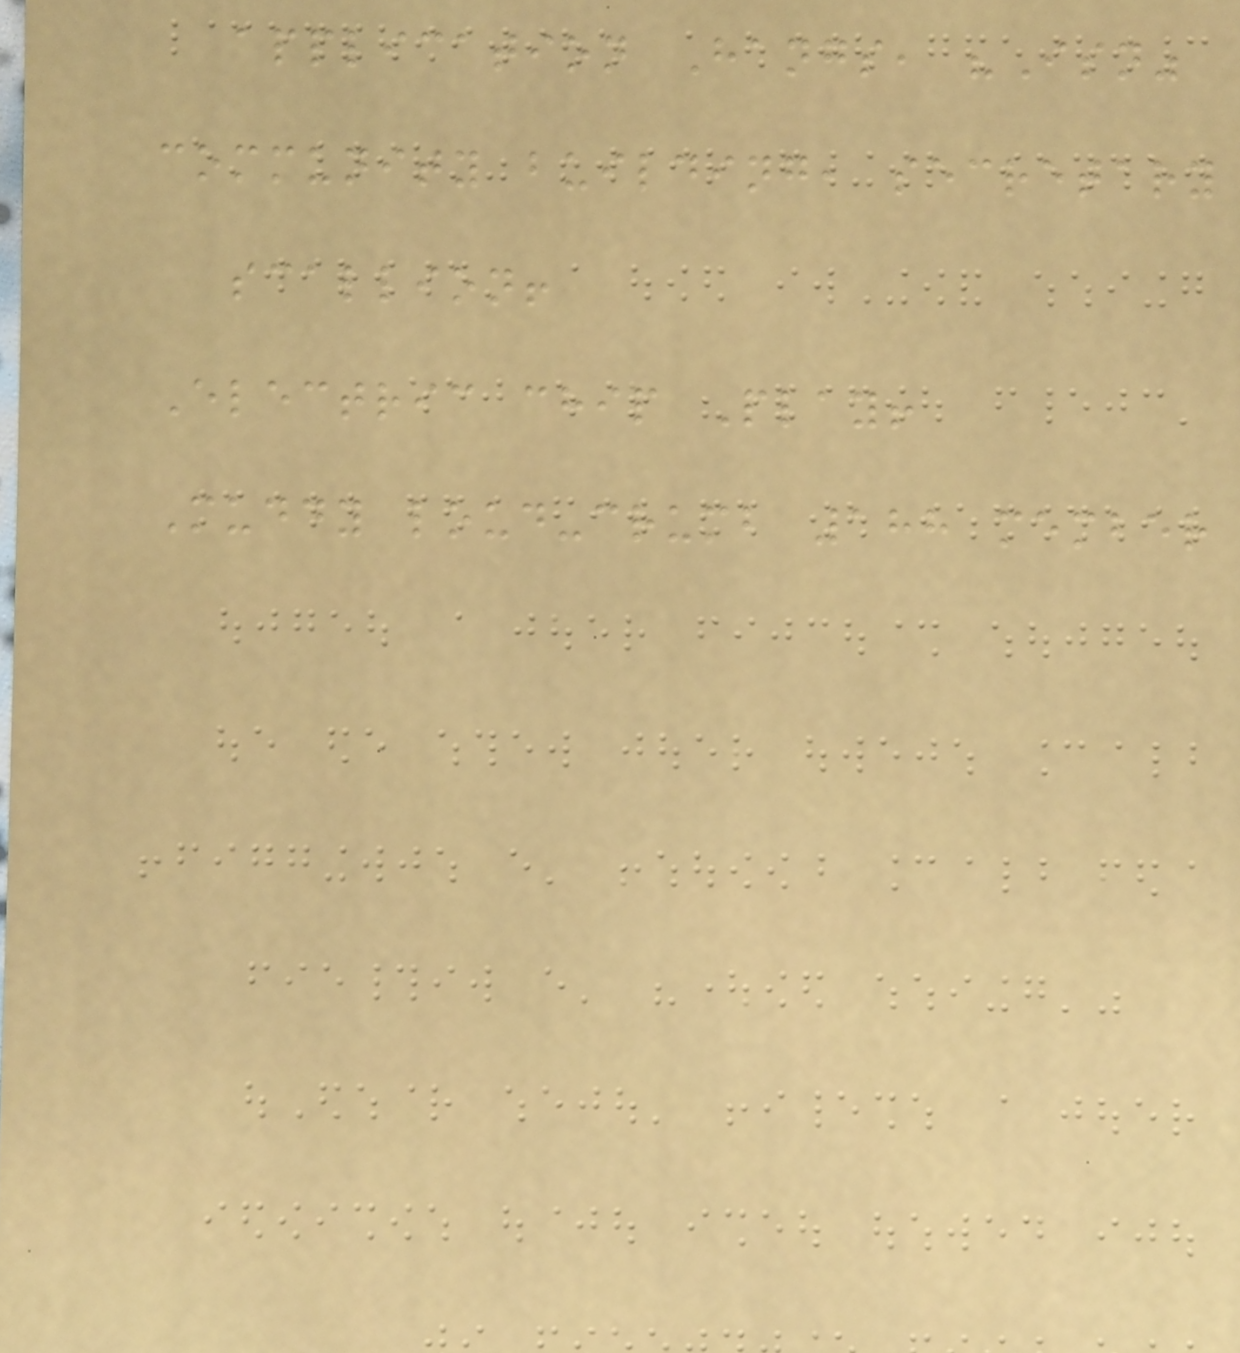application Hangs, "Isn"
community building, secretary
scallion!
Electric chip Play!
Muddy loud-crumb 188 member
